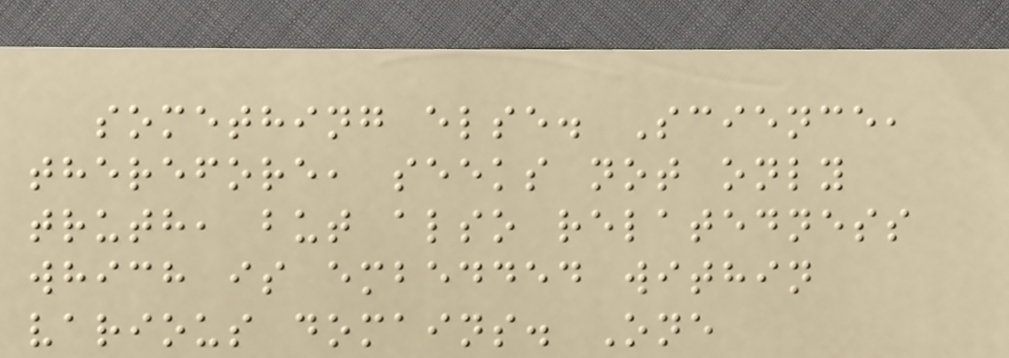something else. Science,
therefore, seeks not only
truth, but also relatedness
which is embedded within
various domains. One
